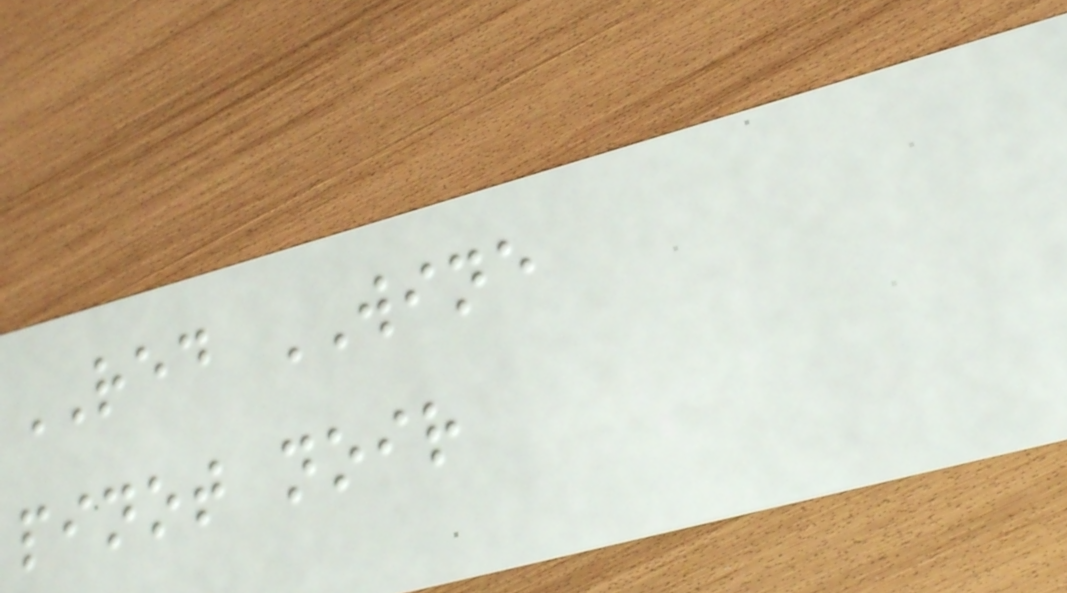RED WINE
pinot noir
